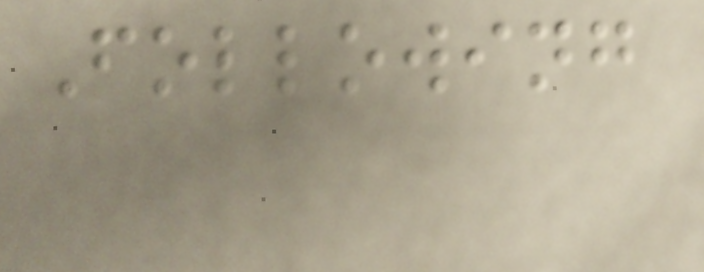Following
